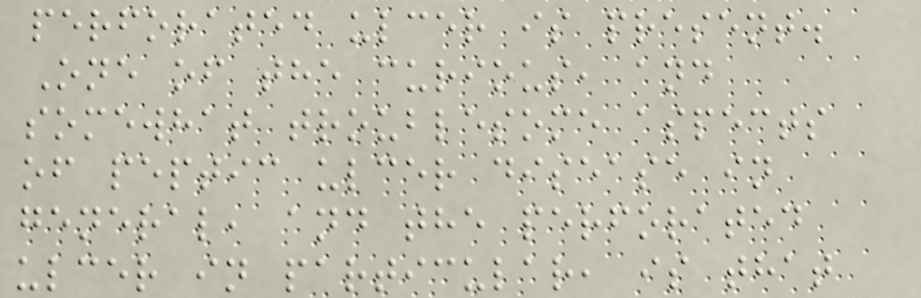perforated ulcer is present.
One of the curious, and
somewhat troublesome aspects
of peptic ulcer disease in
general, and the perforated
ulcer in particular, is that
